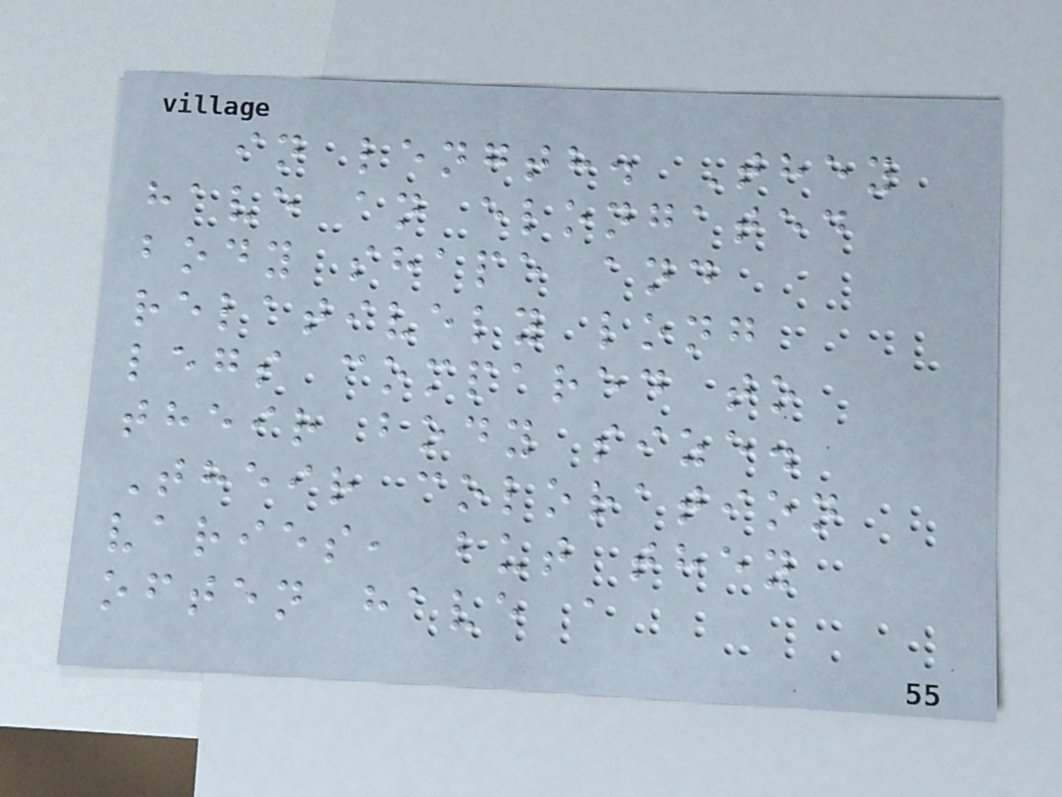in length. They
have an elongated
body shape and
relatively long
legs compared to
their body size.
Their coloration
varies, but they
often have a
